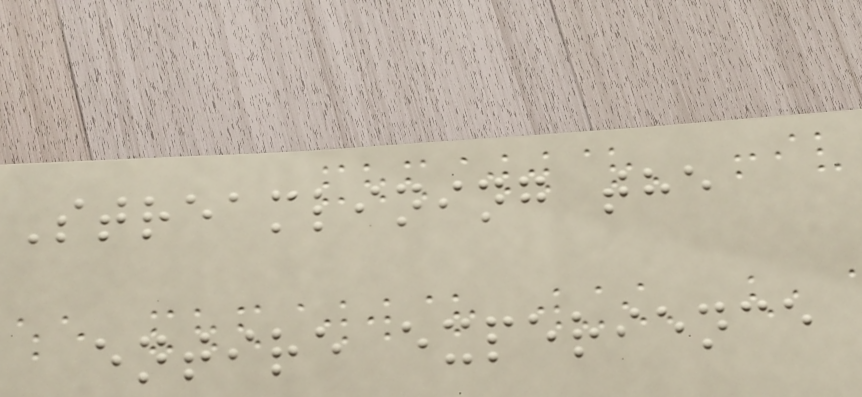Streamlining the
entire experience
